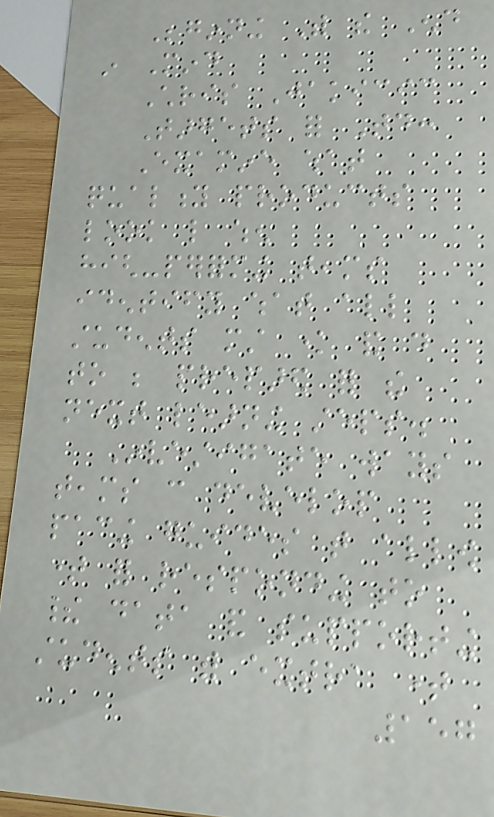Beginning With the End
in Mind
Chris Jakicic
Targets for Today:
Examine what
quality products
look like when
high-performing teams
identify what all
students must know and do
to be prepared for the
next learning steps.
Investigate ways
teams can develop
pacing guides that allow
time for responding to
their data and supporting
students with extra time
157
